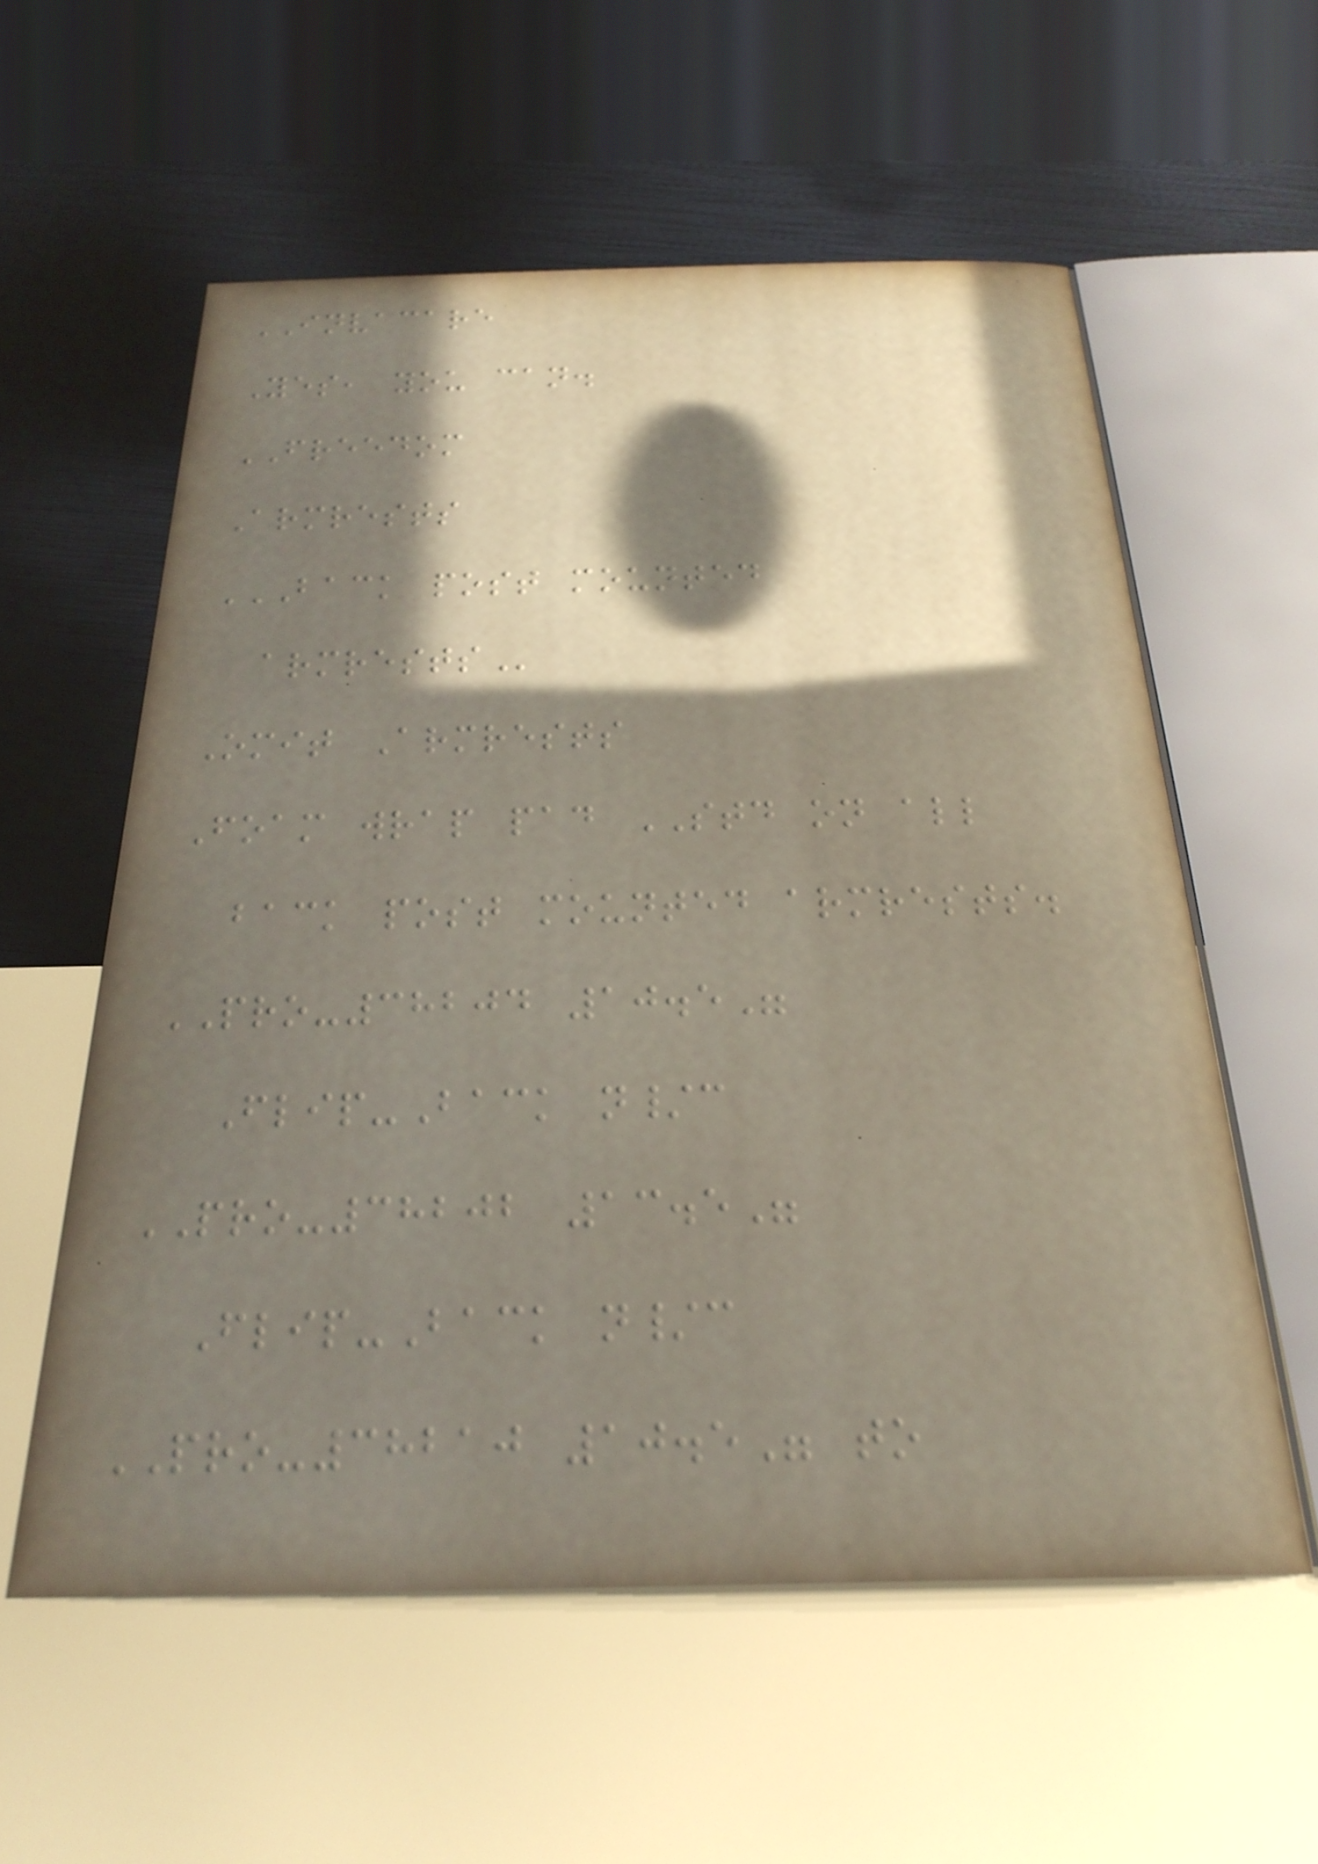INVACARE
Yes, you can.
FREEDOM
Armrests
BACK POST MOUNTED
ARMRESTS
Omit Armrests
Foam wrap pad STD on all
back post mounted armrests.
PRO-38204 10.5"
Flip-Back n/c
PRO-38202 13.5"
Flip-Back n/c
PRO-38210 10.5" to
